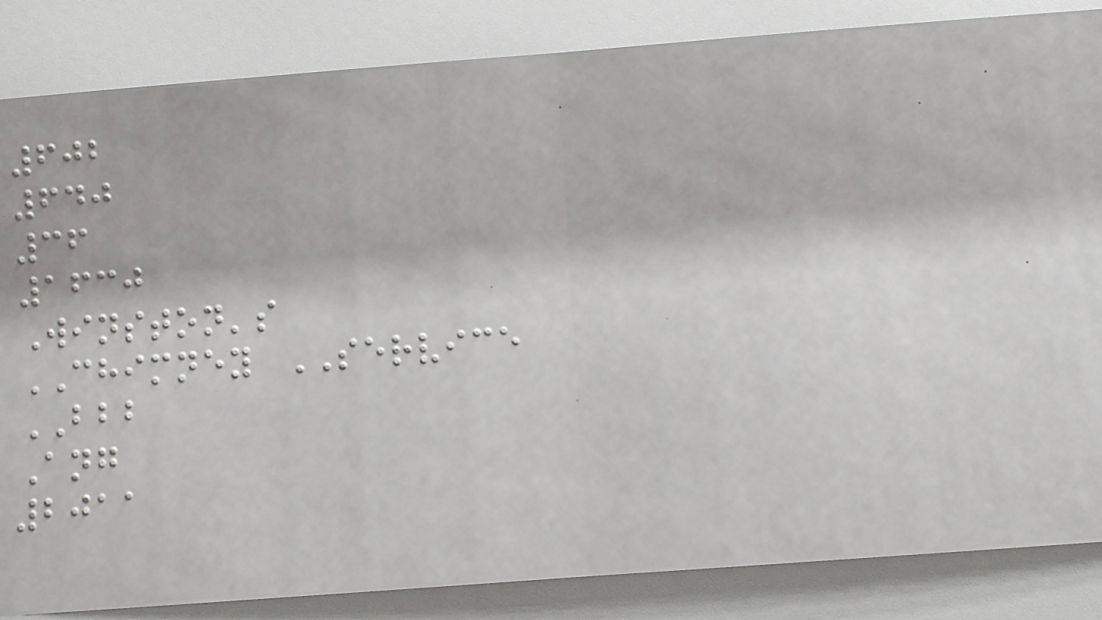602
640
36
1630
Winston's
CHIMNEY SERVICE
BBB
Ang
2011
